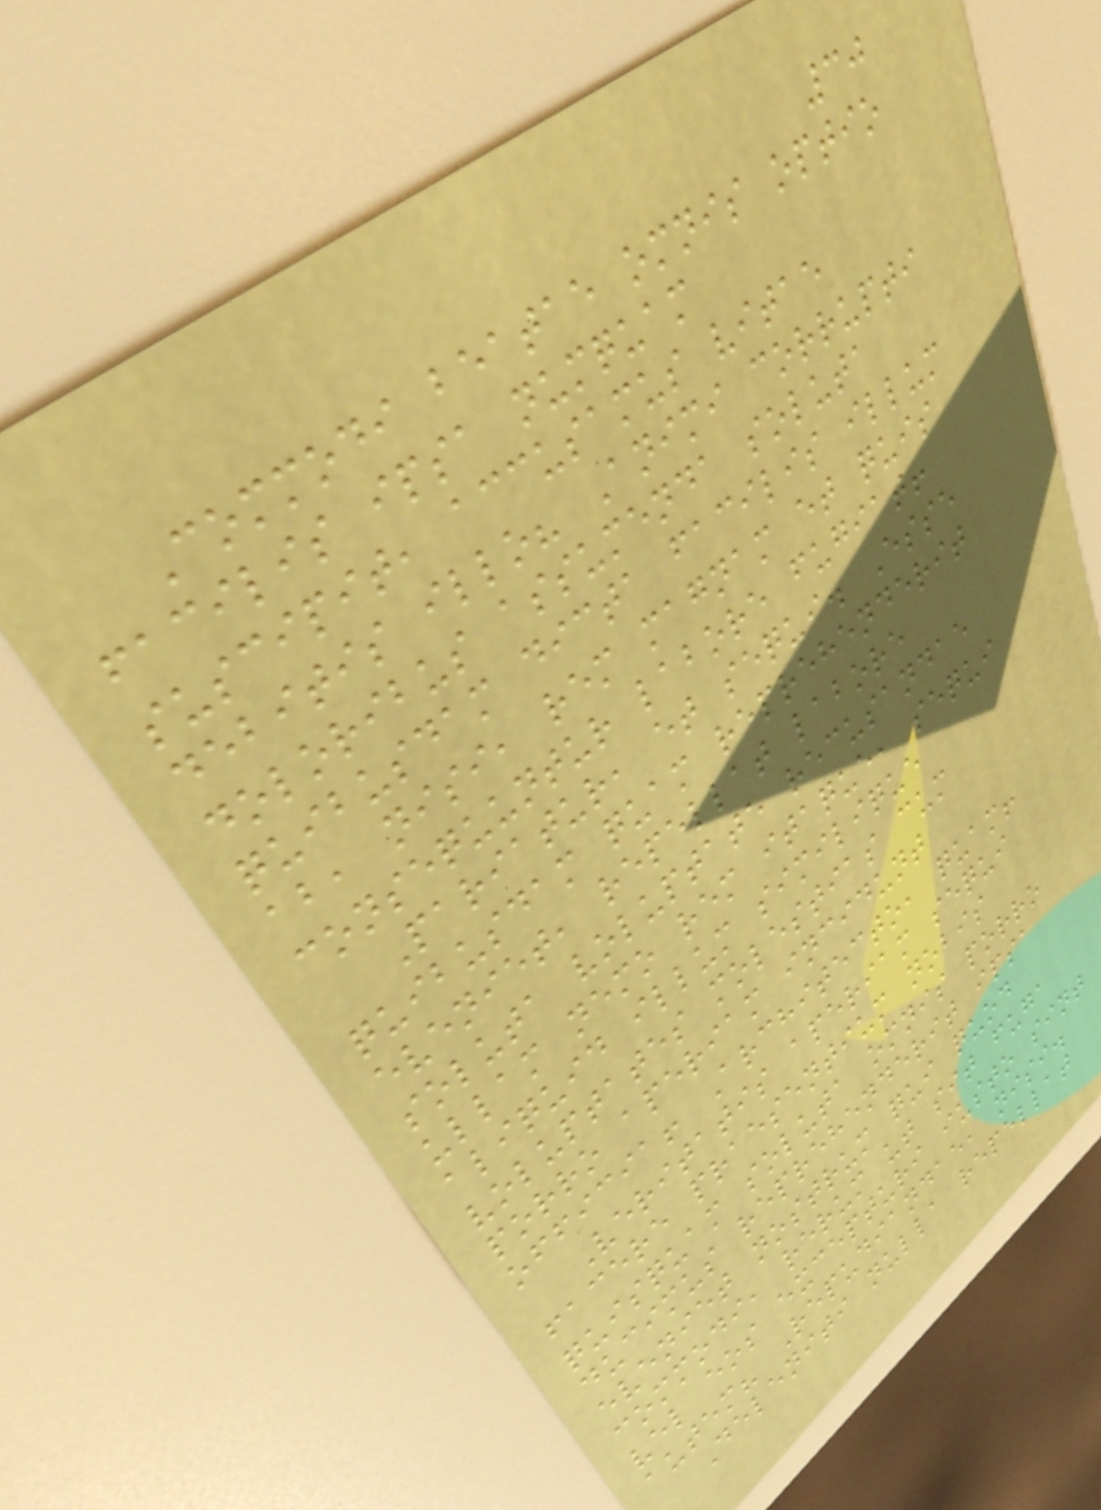30
Commodi beatae omnis optio
facilis ipsa numquam
suscipit, accusamus vitae
debitis illo? Animi corrupti
doloribus assumenda soluta
quibusdam dicta facilis illum
ab, nisi, rem magnam et quis
consequuntur labore fugiat!
Pariatur, et sequi. Esse
quibusdam quam reprehenderit
eveniet, repellat labore
soluta voluptate recusandae
ullam nemo rem itaque, sequi
aliquid illum similique
voluptates molestias cum
porro aperiam incidunt
officia! Architecto, quam!
Veritatis aperiam sequi
facere praesentium nobis
quisquam soluta omnis porro
ducimus reprehenderit ipsa
eveniet nostrum qui quod
commodi, rerum ut sit fuga
vel eos excepturi iusto sint
autem? Repudiandae, nisi.
Deleniti nulla repellat
